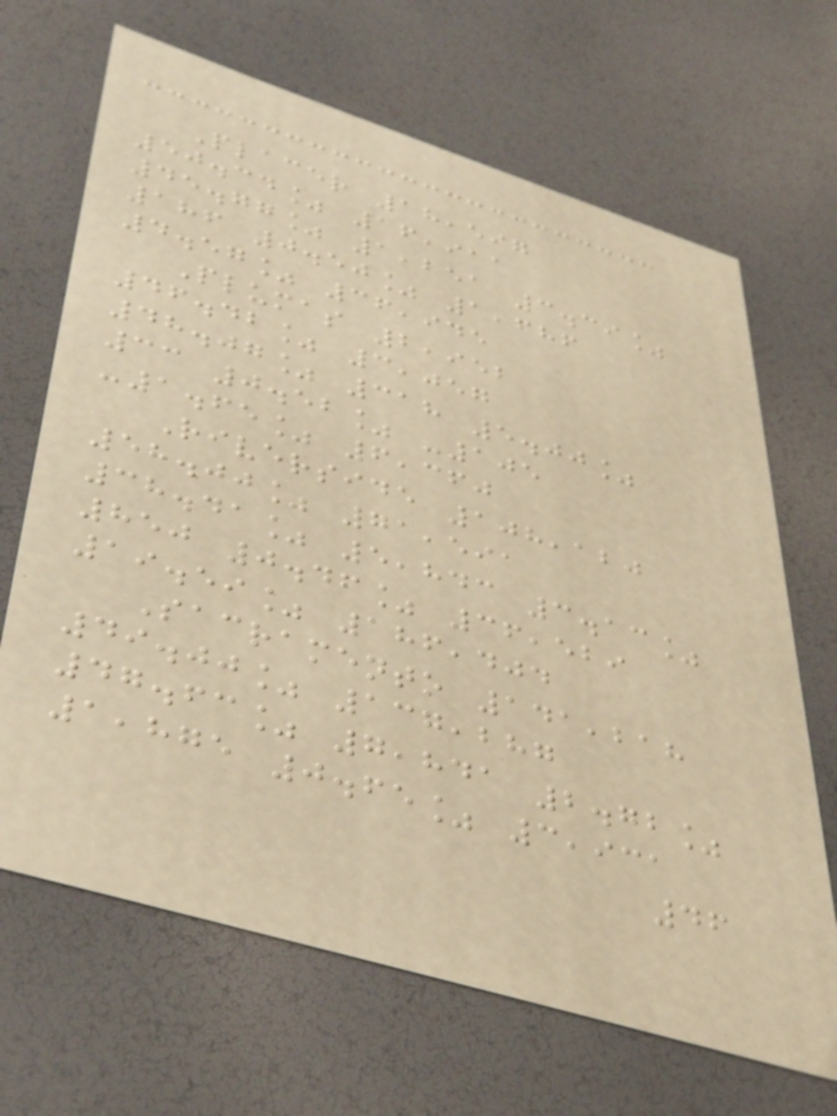Placer 18,597
50.34% 16,911
45.77% 1,251 3.39%
186 0.50% 1,686
4.57% 36,945
Plumas 2,952
46.42% 3,057
48.07% 318 5.00%
33 0.52% -105
-1.65% 6,360
Riverside 108,120
58.00% 71,591
38.41% 5,843 3.13%
850 0.46% 36,529
19.59% 186,404
Sacramento 141,218
49.00% 137,287
47.63% 7,841 2.72%
1,875 0.65% 3,931
46
